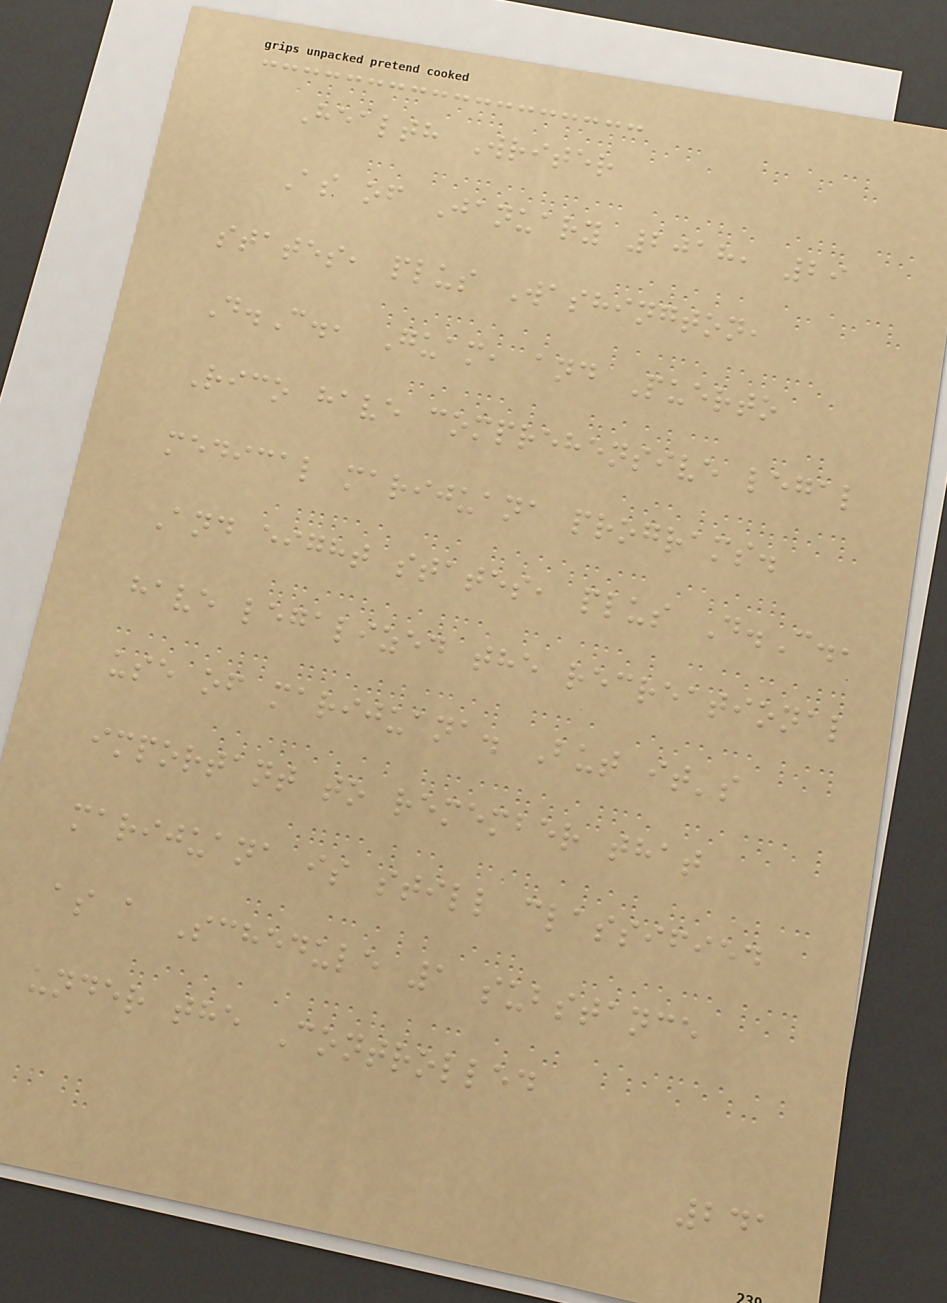Health Writer
As of January 2018, 29
states, plus Washington,
D.C., Guam, and Puerto
Rico have comprehensive legal
medical marijuana programs.
And eight states, plus D.C.,
have legalized the recreational
use of marijuana. But it's
important to remember that
marijuana is still classified
as a Schedule 1 substance
under the Controlled
241
